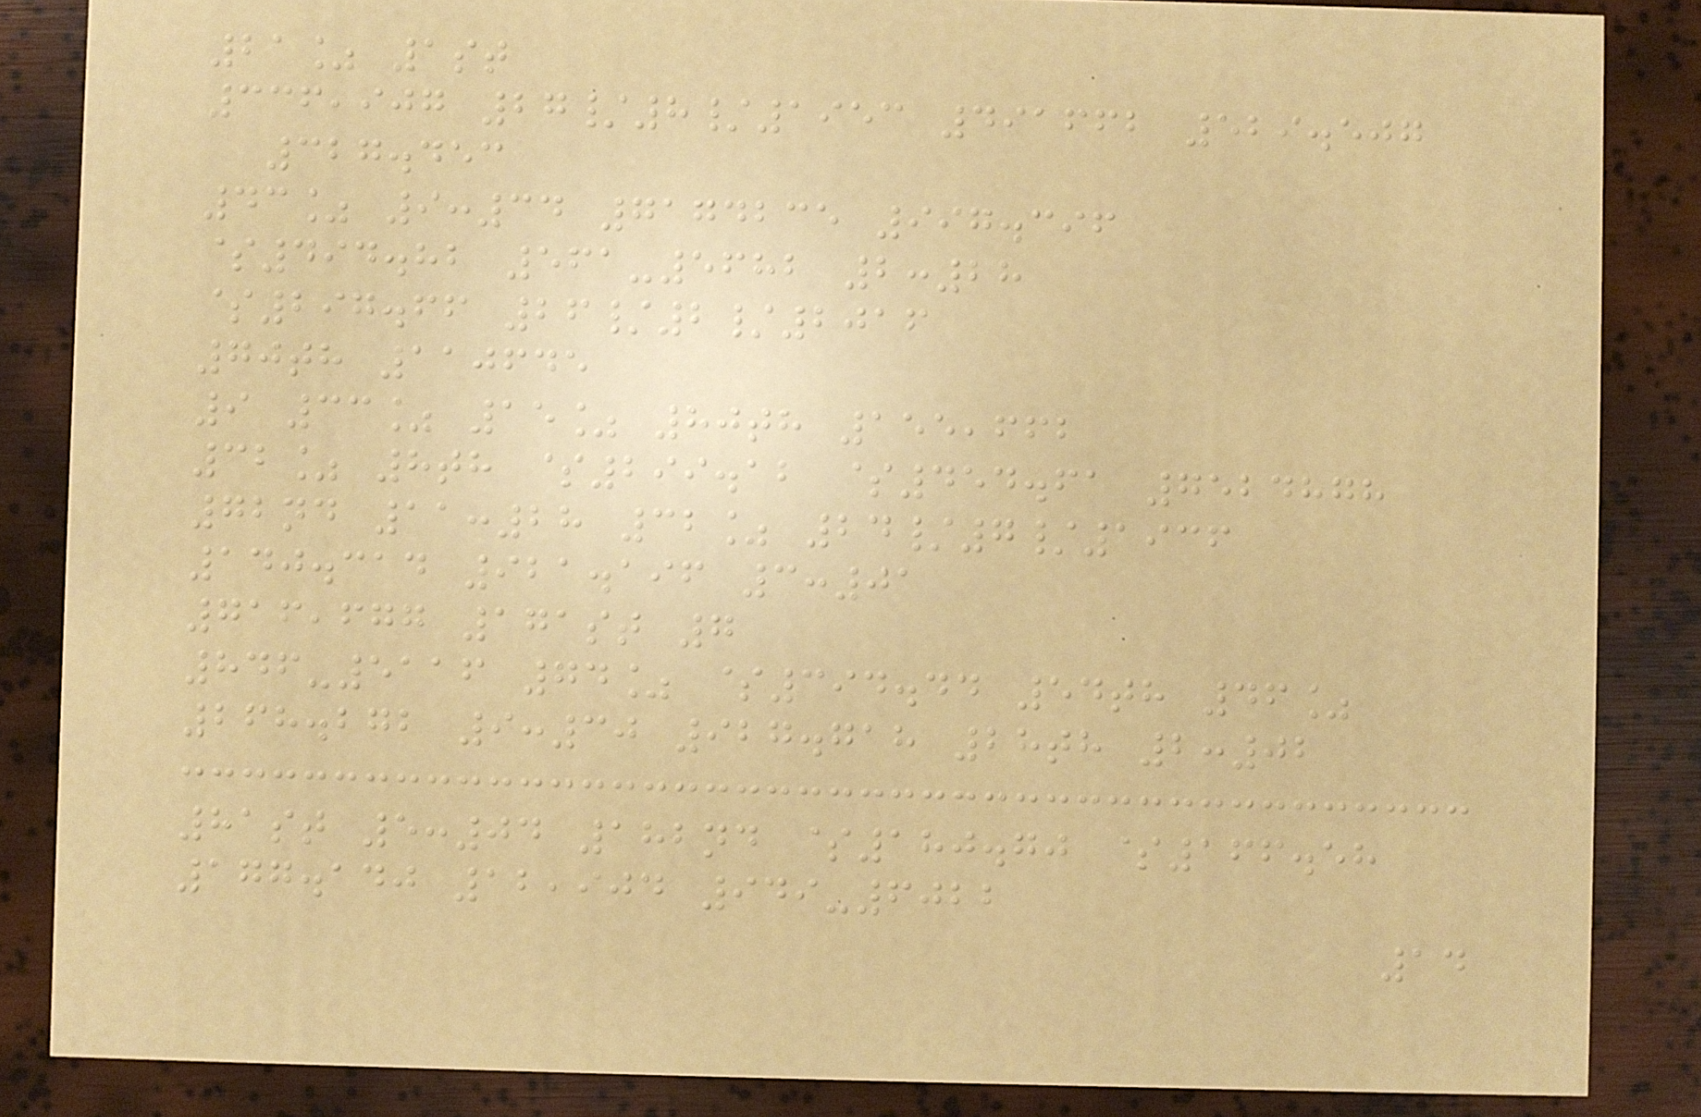21% 1st
336,907 27/8/1953 491662 529.507
327.453
43% 9:34 7174235 997.396
$494.82 561-5682 2:28
$297.66 26/2/2016
70th 110645
9 33% 15% 80th 155,662
32% 8th $299.12 $454.61 7524878
72nd 11:28 32% 24/7/1936
140.314 921.196 3:01
716,677 171st 7
846-5116 74% $394.44 54th 46%
268.272 9:30 927.718 28th 2:02
81st 5:04 182nd $180.70 $166.58
177.140 12,904 949-6022
14
